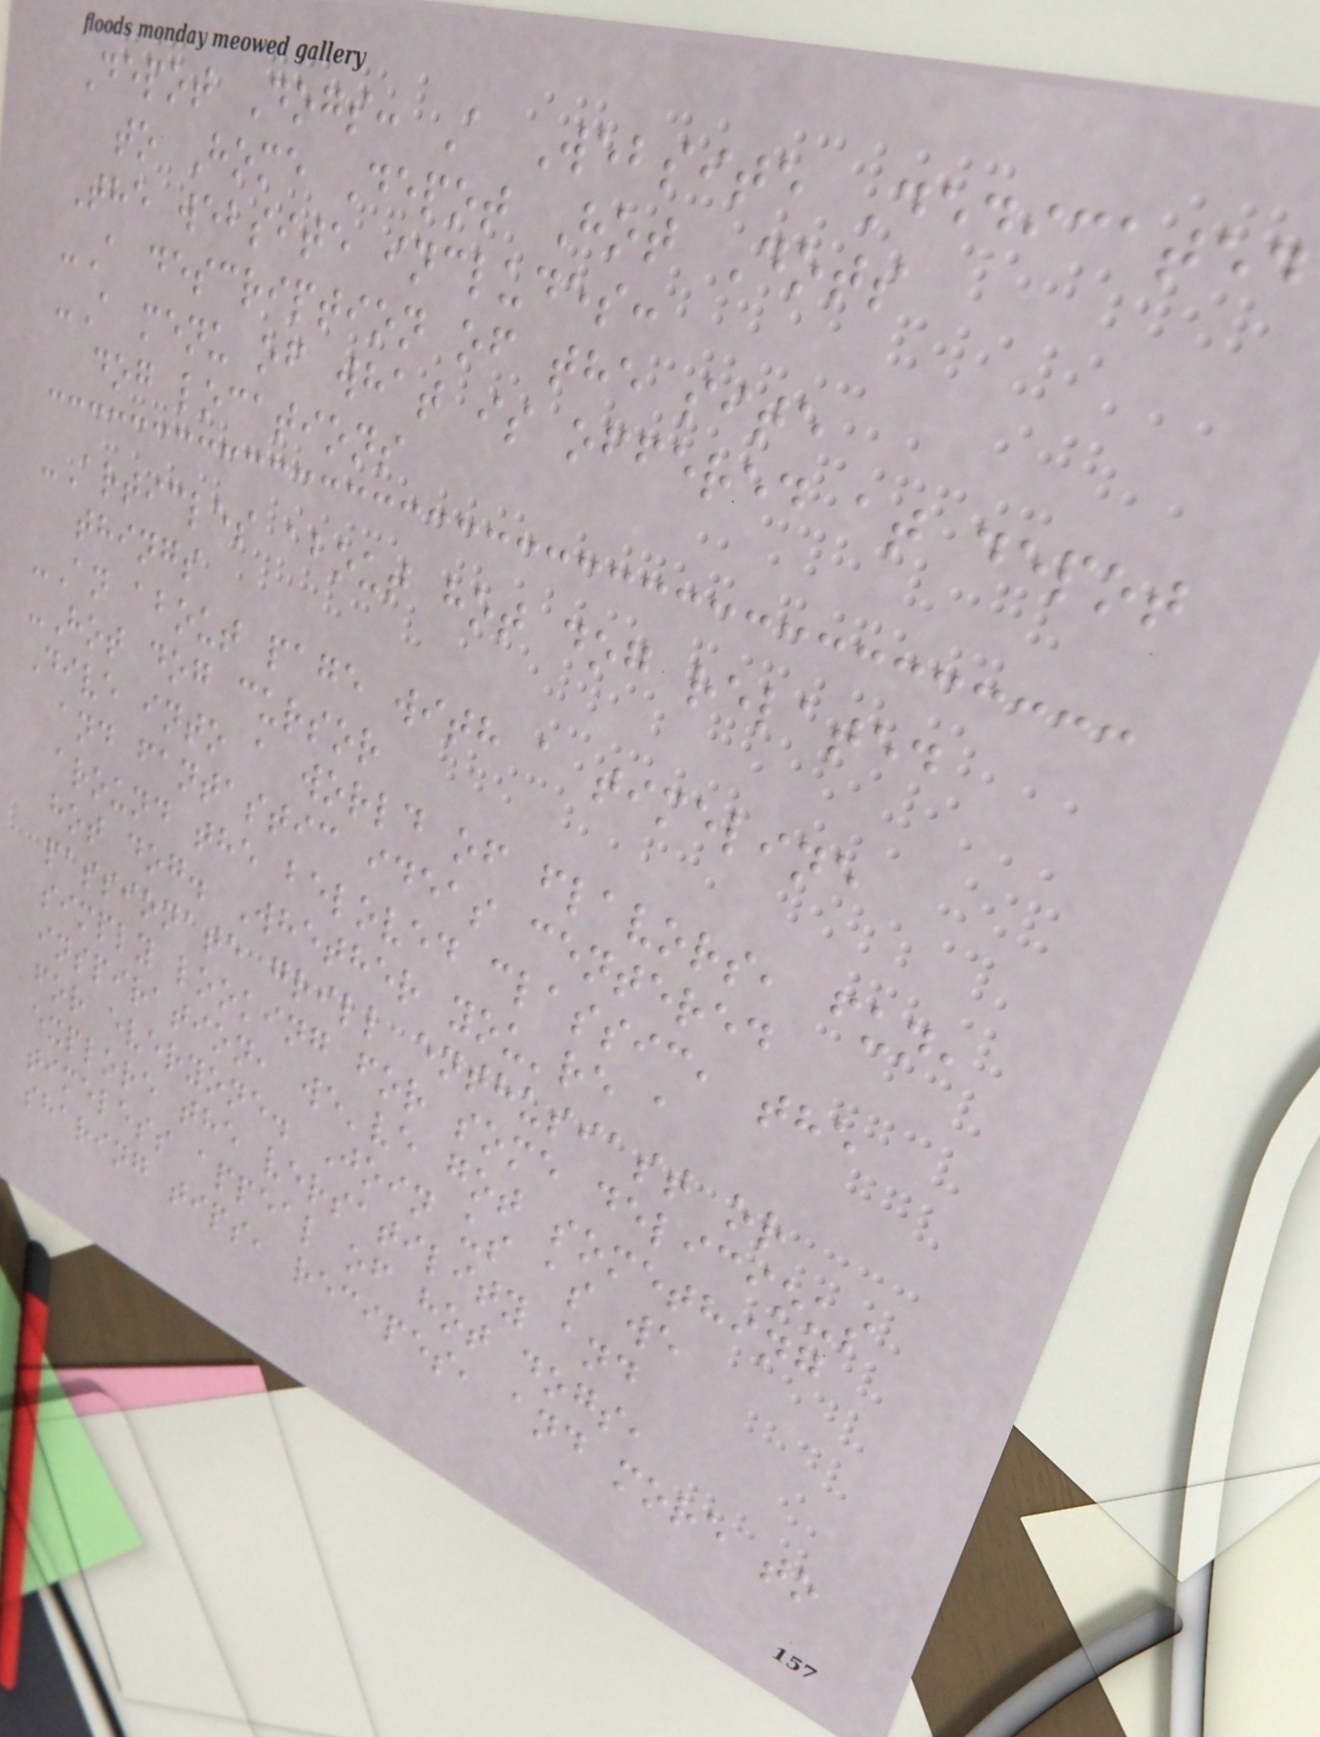Depot Dogs: A Website Dedicated
to Home Depot Hot Dots
The website includes:
-A description of the site
-A menu of what is offered at depot
dog locations
-Articles about hot dog related
things
-An about page with a timeline
-Hot dog cursor
Dive into a world of flavors, fun,
and fantastic ideas centered
around the beloved classic, the
hot dog. Whether you're a
passionate grill enthusiast or
simply looking for some delicious
inspiration, we've got something
for everyone. Join us as we
explore the versatility and
timeless appeal of hot dogs,
sharing tips, recipes, and more to
